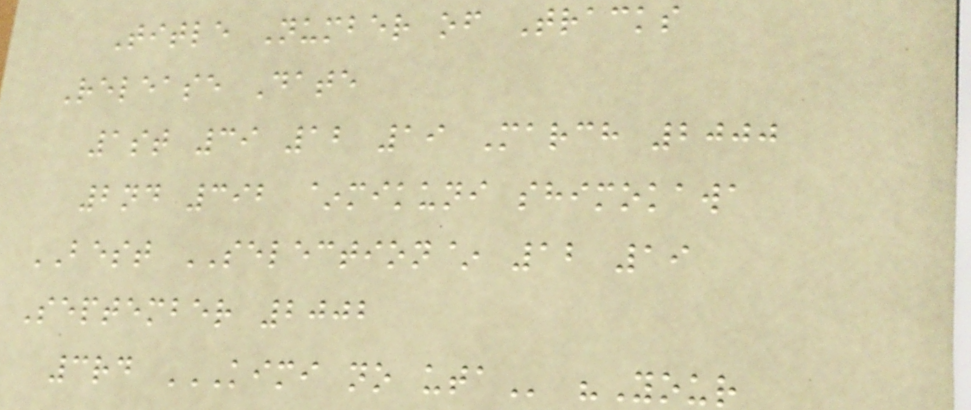Title Number of Tracks
Release Date
1st 39 12 19 March 2000
2nd 392 ~mikuni shimokawa
BEST SELECTION~ 12 19
September 2002
3rd KIMI NO UTA "Your
